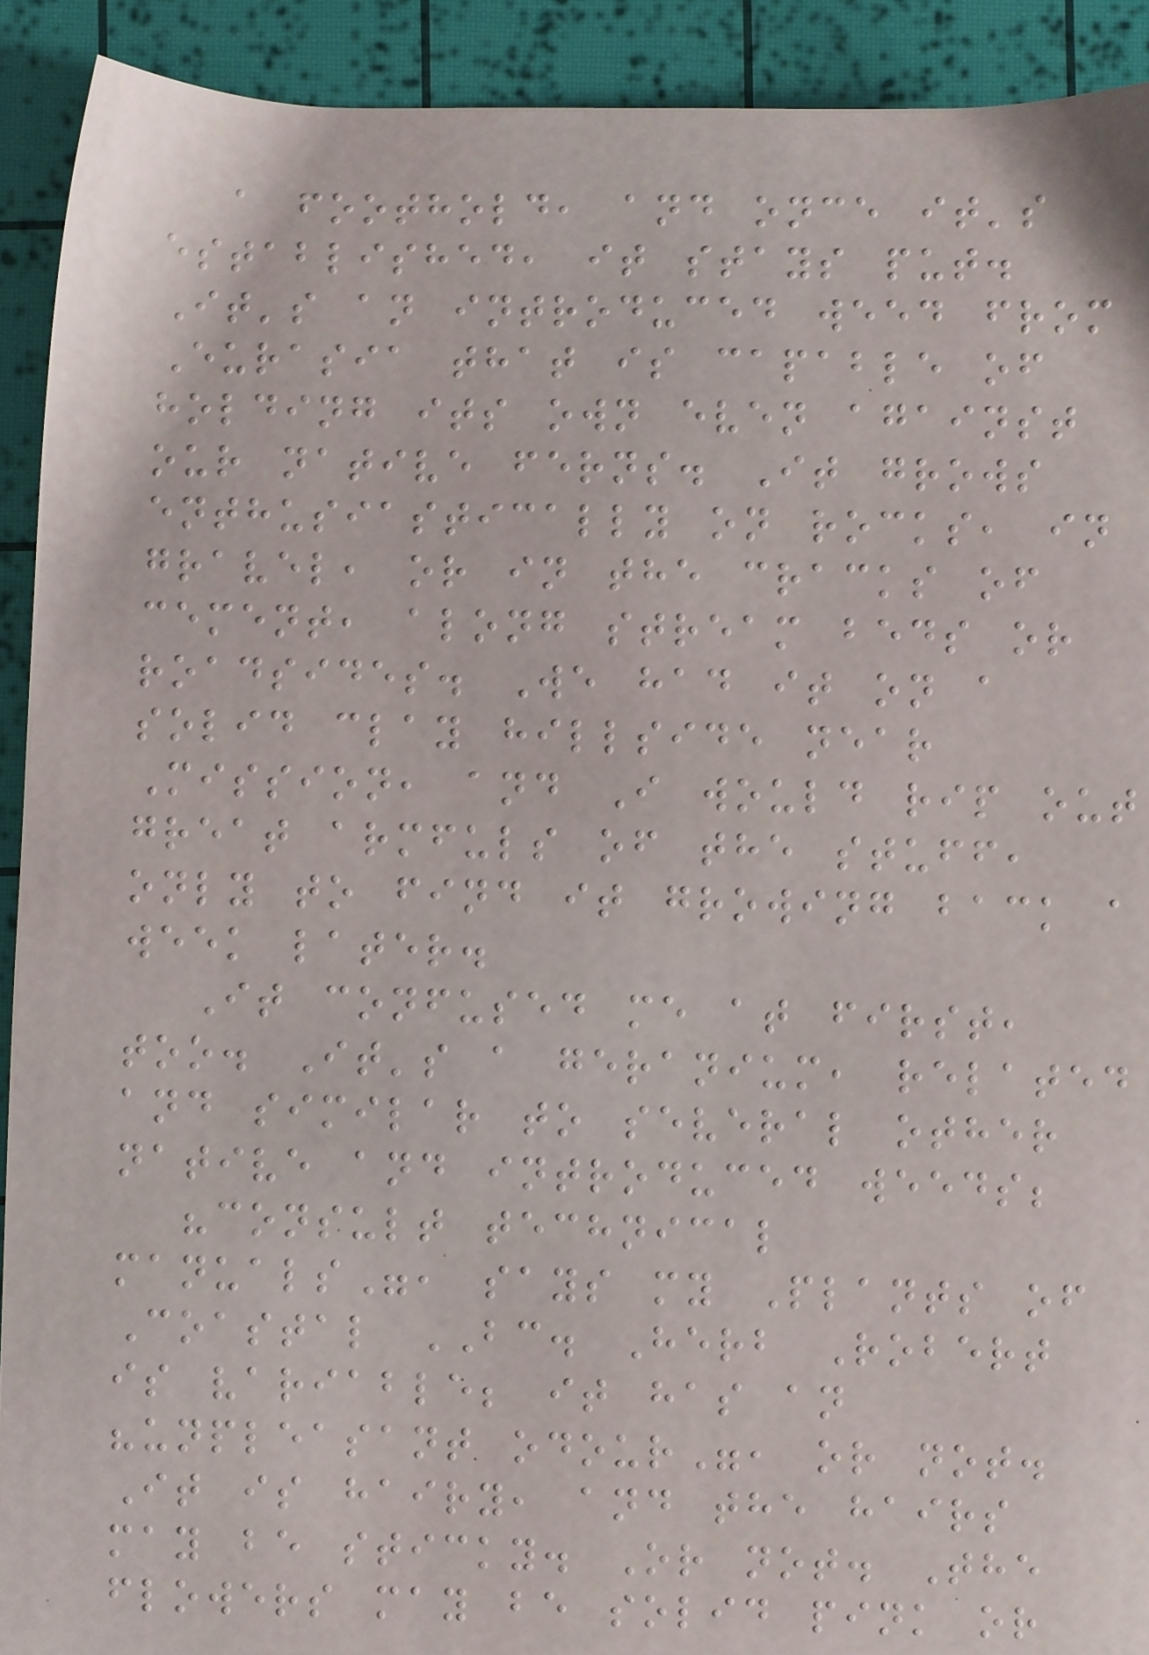a foothold, and once it's
established, it stays put.
It's an introduced weed from
Eurasia that is capable of
holding its own even against
our native ferns. It grows
enthusiastically on rocks, in
gravel, or in the cracks of
cement, along stream beds or
roadsides. We had it on a
solid clay hillside near
Mission, and I would rip out
great armfuls of the stuff,
only to find it growing back a
week later.
It confused me at first,
too. It's a geranium, related
and similar to several other
native and introduced weeds;
"consult technical
manuals", says my Plants of
Coastal BC. Herb Robert
is variable; it has an
"unpleasant odour", or not.
It is hairy, and the hairs
may be sticky. Or not. The
flowers may be solid pink or
